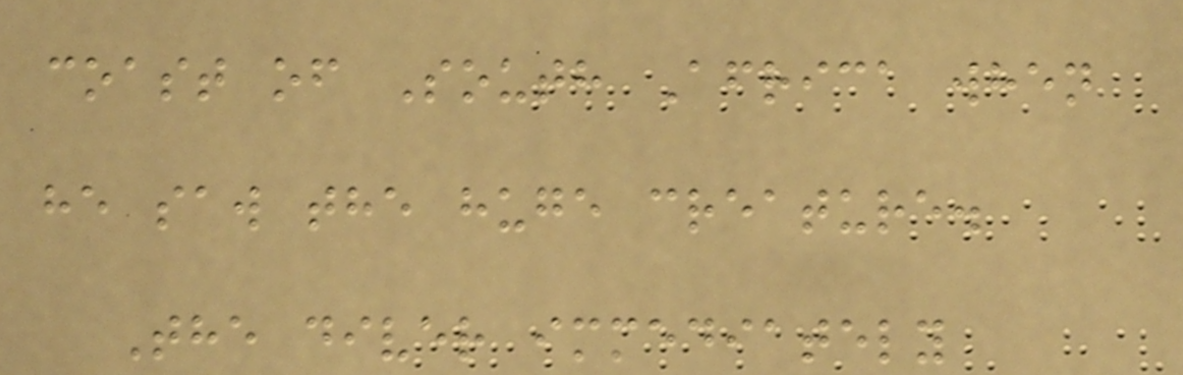coast of South Africa when
he saw the huge creature.
The diver immediately
